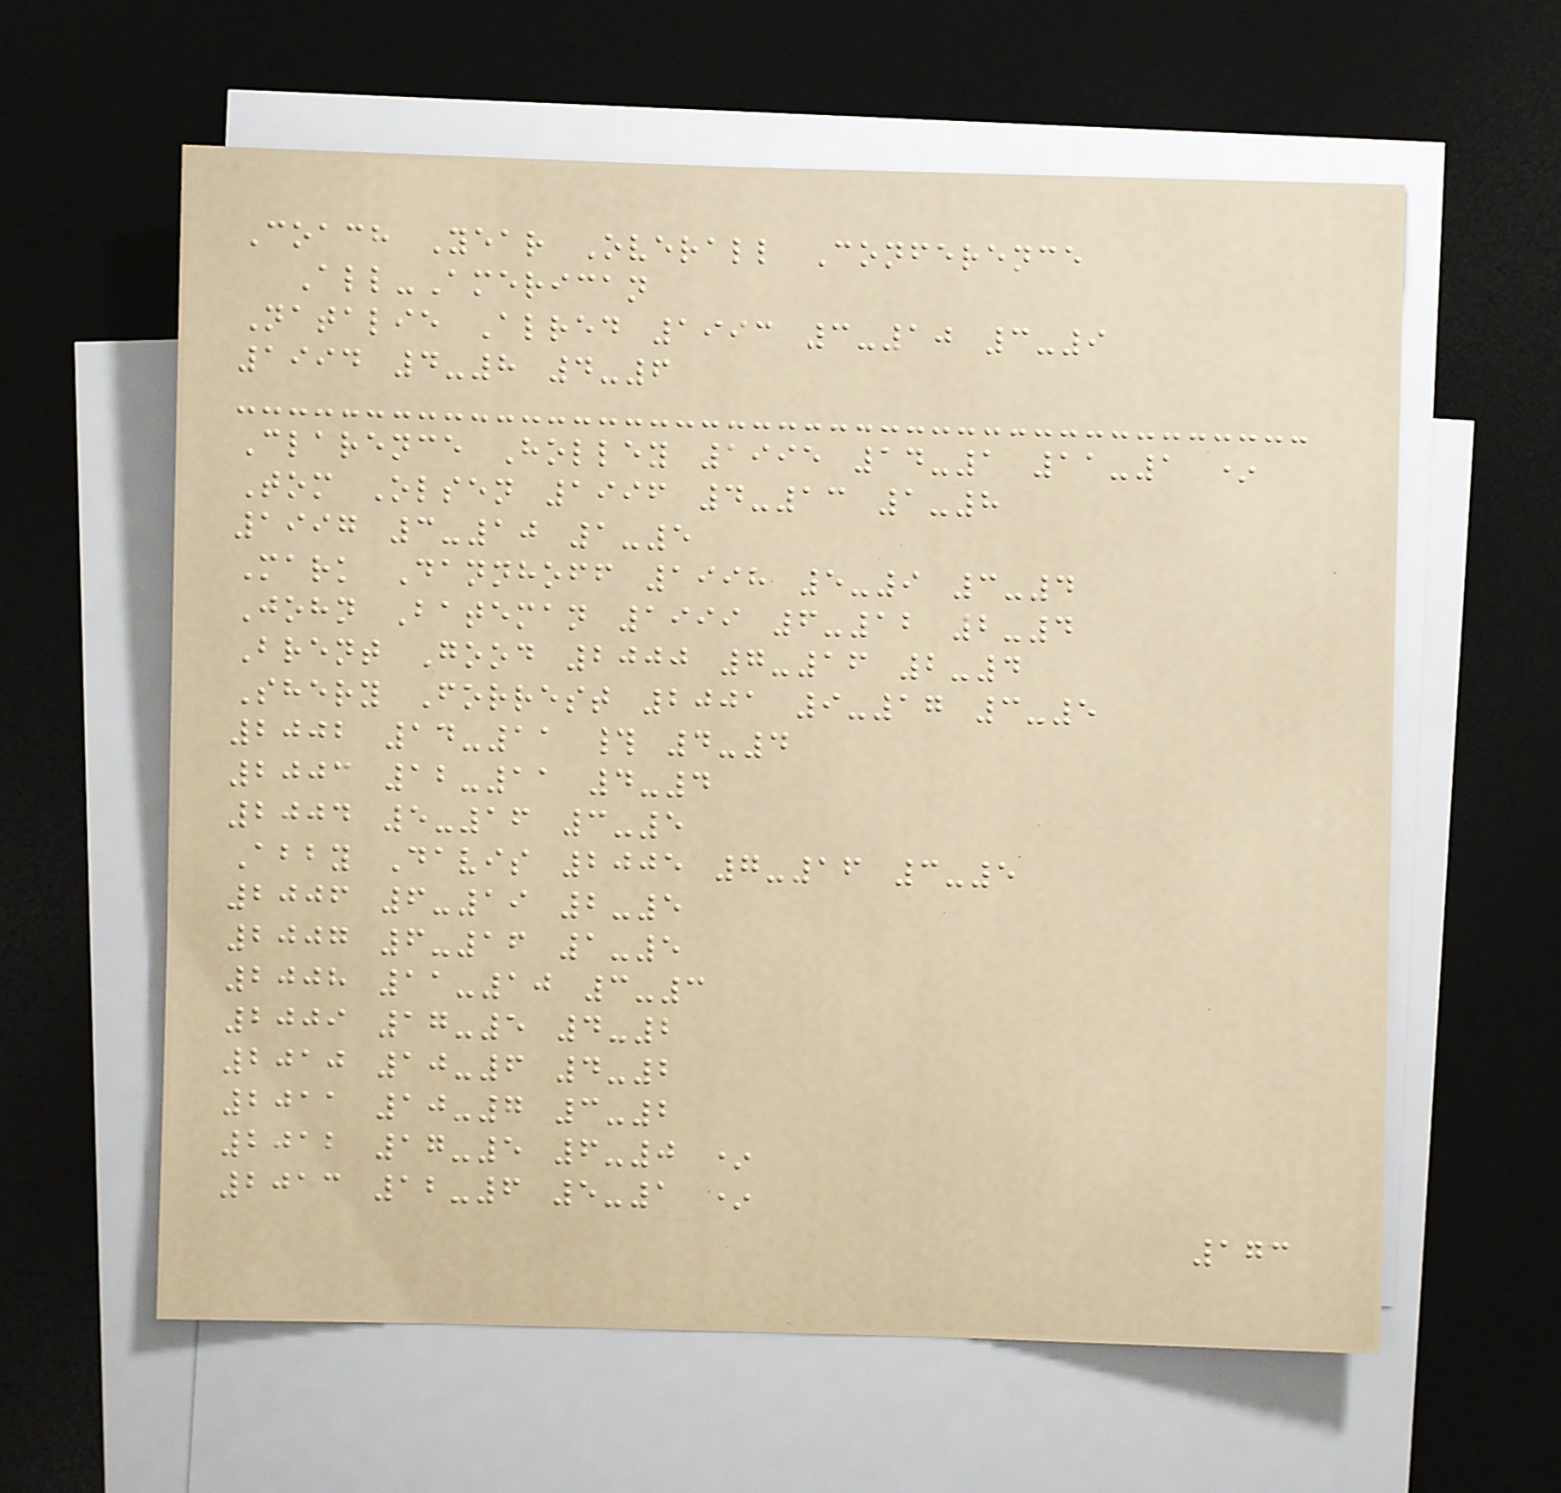Coach Year Overall Conference
All-American
Natalie Alred 1993 3-10 3-9
1994 4-8 4-6
Clarence Holley 1995 14-1 11-1 *
Tom Olsen 1996 4-13 1-8
1997 3-10 1-5
Mark Dannhoff 1998 5-9 3-4
John Bateman 1999 6-12 2-4
Brent Good 2000 7-16 2-4
Shery Forrest 2001 9-17 3-5
2002 14-11 # 4-4
2003 12-11 4-4
2004 5-16 3-5
Abby Davis 2005 7-16 3-5
2006 6-19 2-5
2007 6-16 1-5
2008 11-10 3-3
2009 17-5 4-2
2010 10-6 4-2
2011 10-7 3-2
2012 17-5 6-0 *
2013 12-6 5-1 *
173
